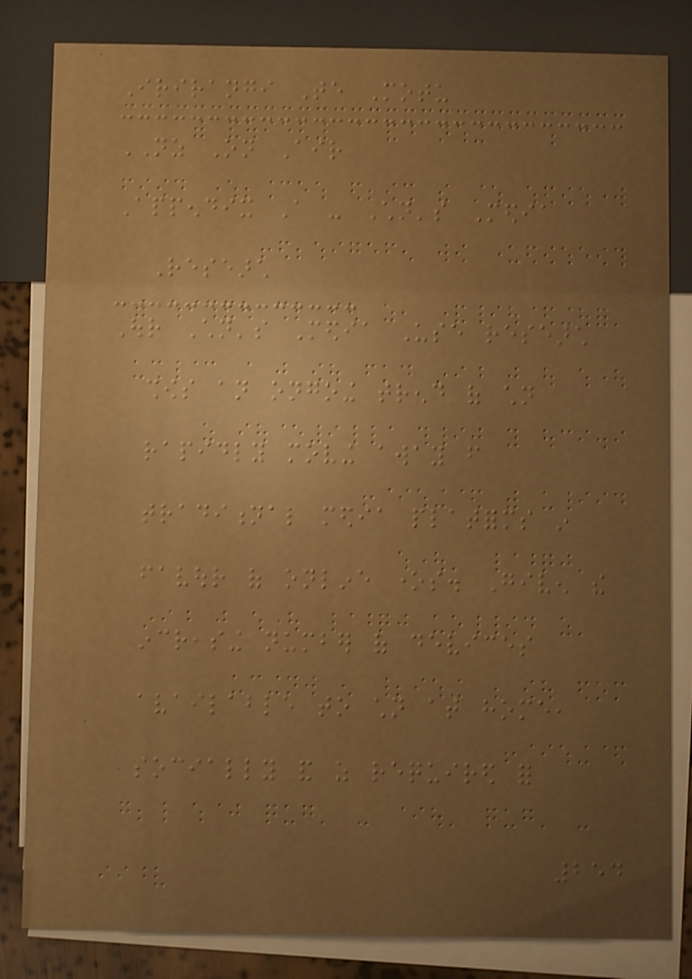Irirangi Te Motu
NZ On Air
Appendix A - Children's Media
Research
Our Children's Media Use research
shows an ongoing trend of children
rapidly moving away from
traditional media platforms in
favour of online ones. Given the
increasing number of devices
available to children at home,
socially and as required for
254
